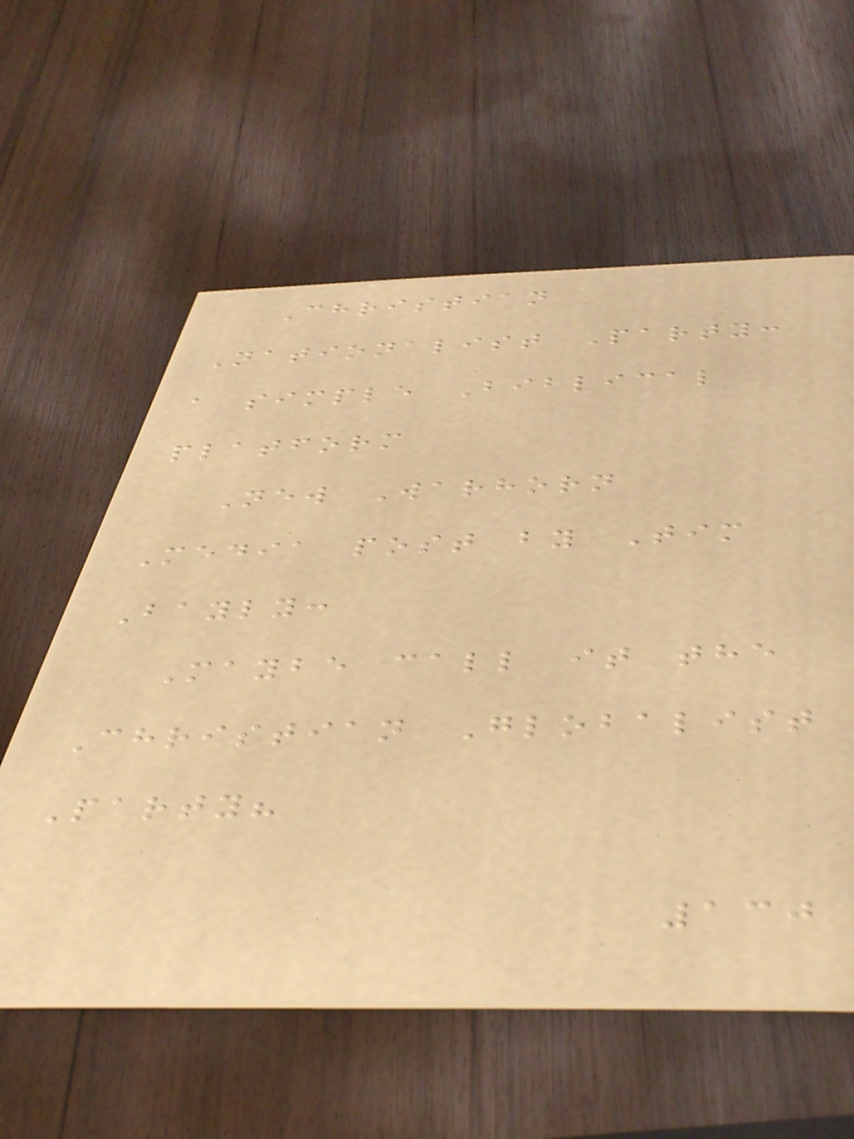Christian
Nationalist Party:
a simple Biblical
platform
New Warhorn
Media post by Tim
Bayly:
Maybe call it the
Christian Globalist
Party?
130
